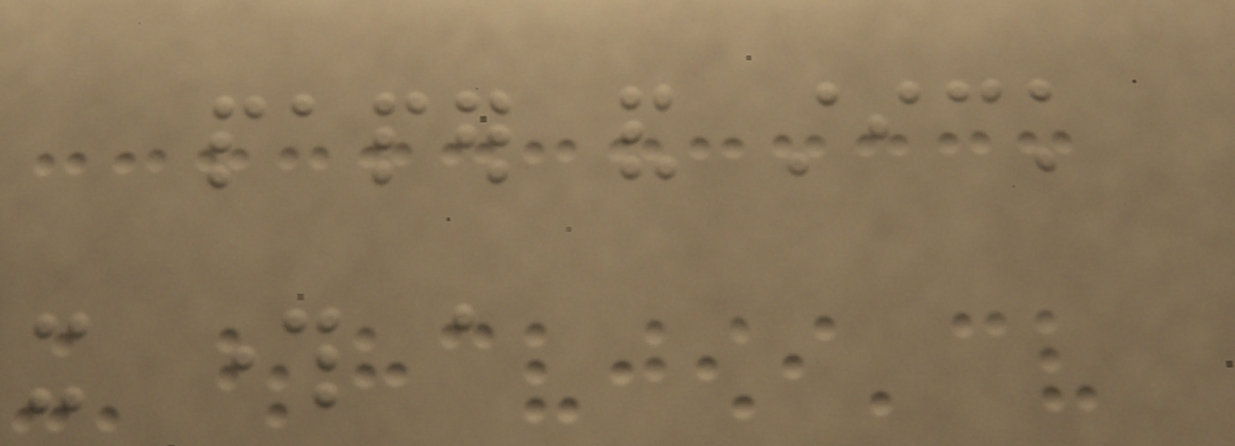paper and stick
it through a
